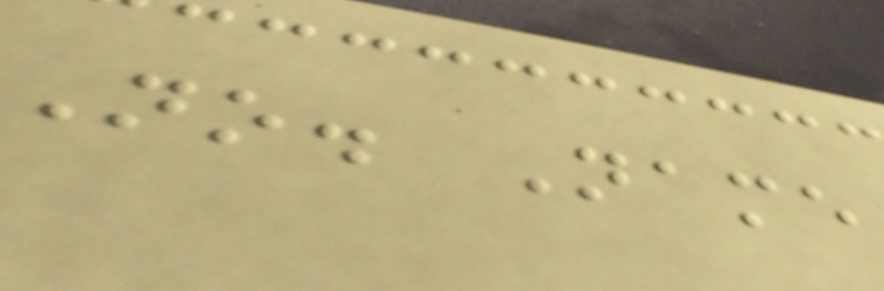No. Name
